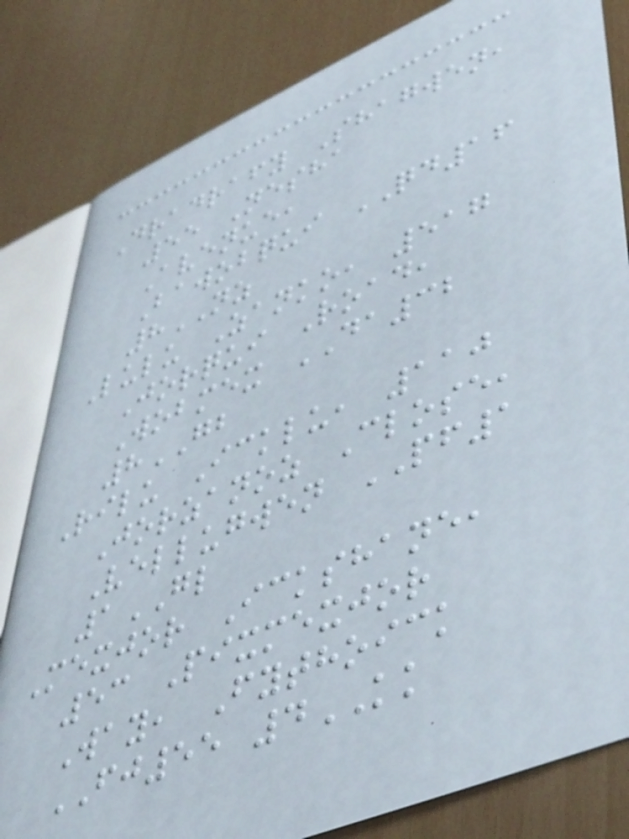Dradrafy Shagwen,
55 Nesha
Avenue,
Bawobqui QD16
8NZ
Lulu Zanko, 517
Jorqui Road,
Wobmex DA32
8GB
Rilu Icklu, 110
Jorzanoz Close,
Vellugwen PF1
1GL
Mexjor Ickshane,
53 Pixmexjor
Way, Fythoick
FJ55 4KK
